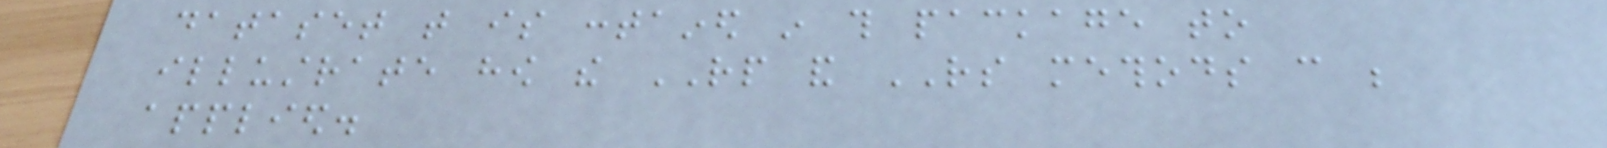dataset that is contained in this package to
illustrate how the RP and RS methods can be
applied.
